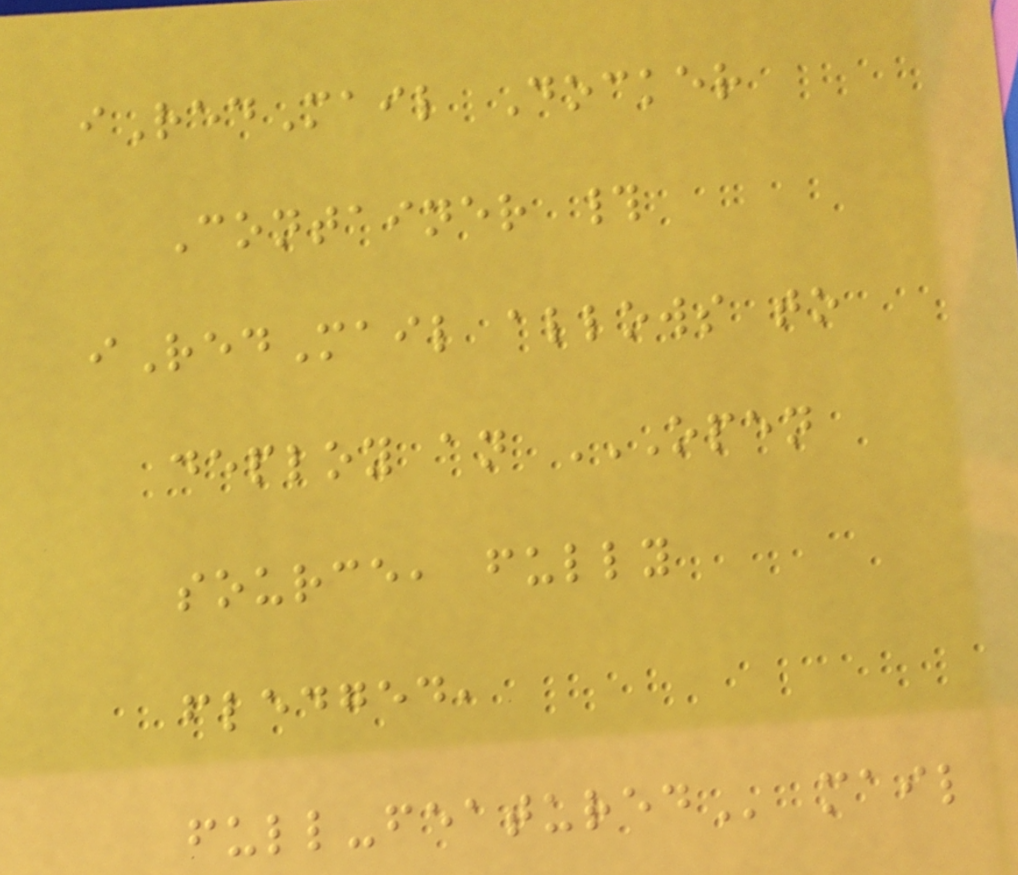iRedMail Docker
Container #
iRedMail allows to
deploy an OPEN
SOURCE, FULLY
FLEDGED,
FULL-FEATURED mail
